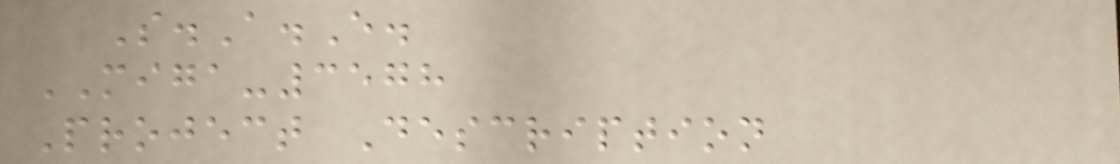S.A.E.
MIGA-3578
Project Description
